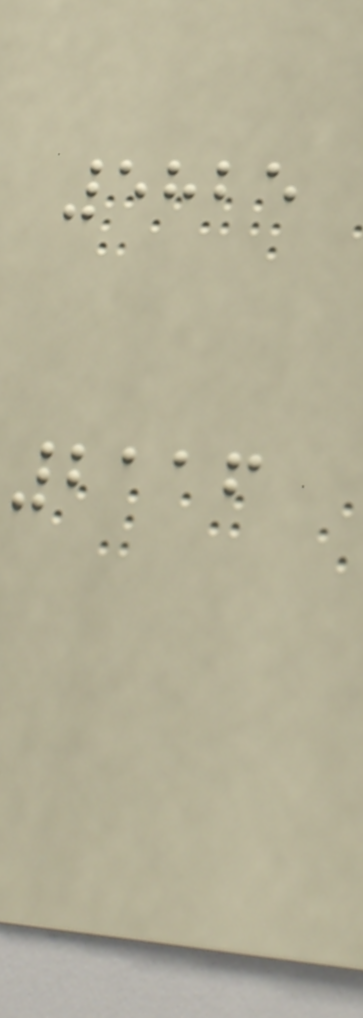5825
2116
